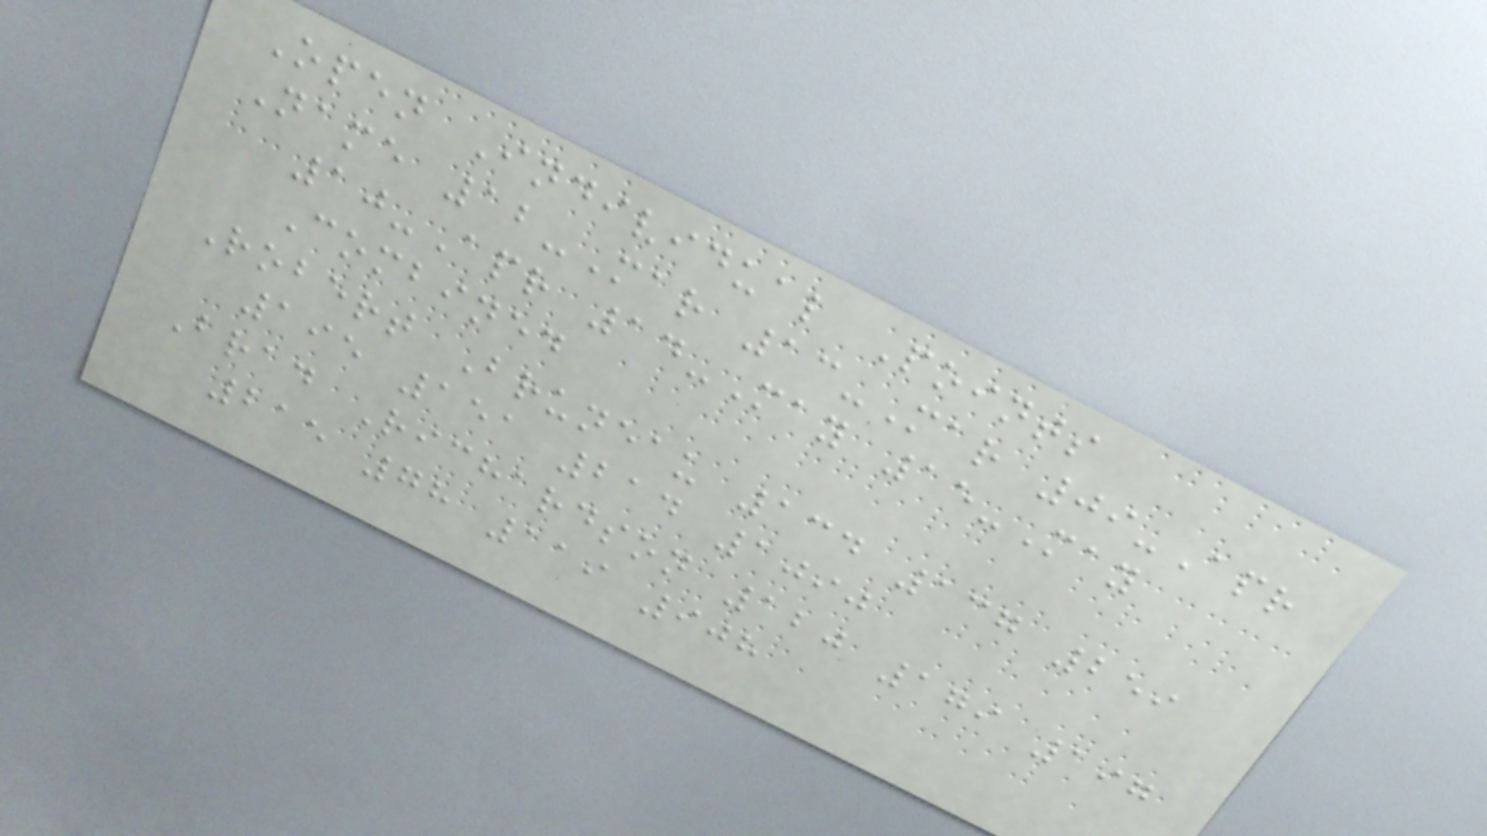Open Individual Points
Name 12-Mar 13-Mar 09-Apr
10-Apr 14-May 15-May
Combined
Robert Bruneau 134 137 259
195 151 214 1090
Brad Richardson 120 179 197
215 78 119 908
